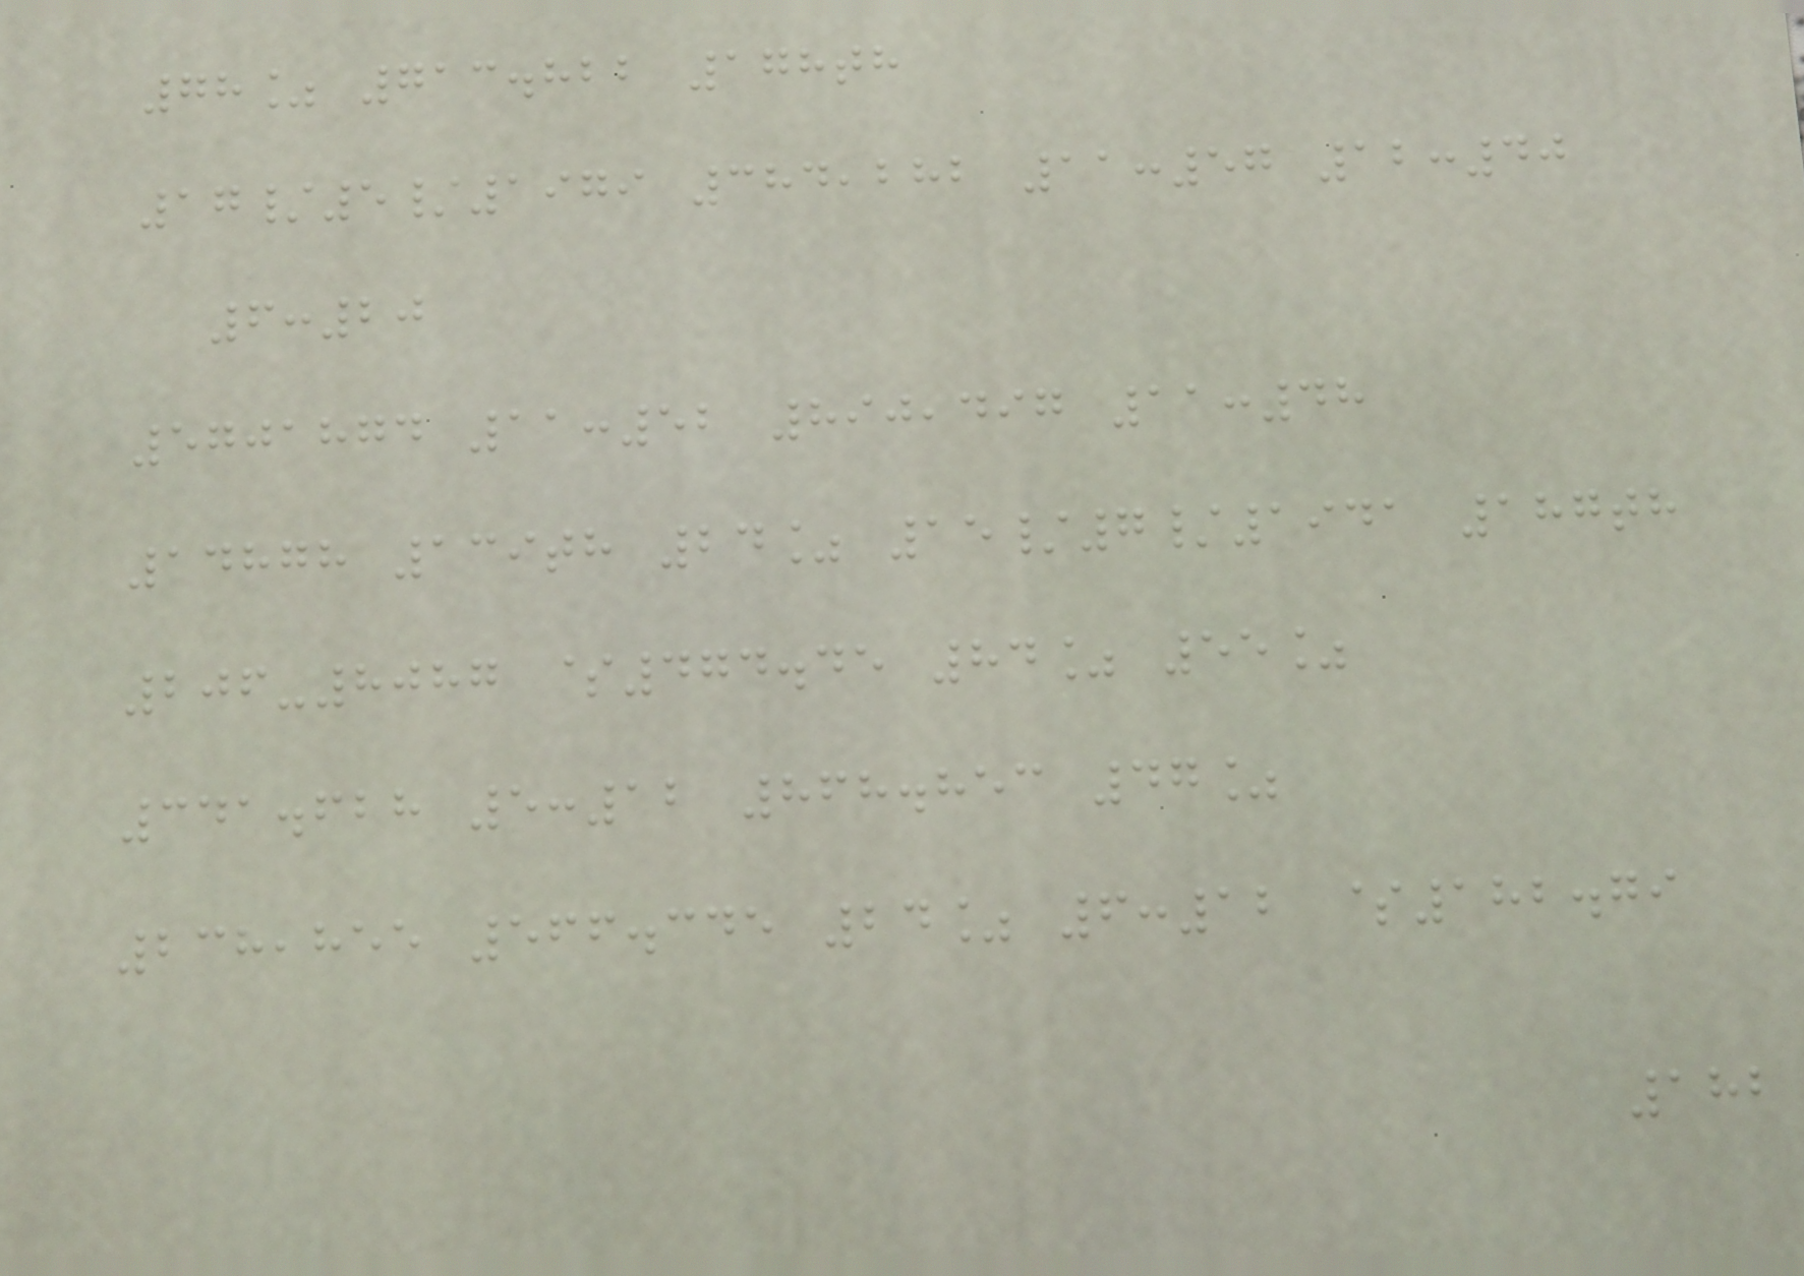78% 713.822 178th
17/5/1979 384,282 11:57 12:40
6:20
5701874 11:52 890,497 11:48
14878 139th 24% 15/7/1941 187th
206-8087 $474.45 84% 55%
341.628 5:12 868.853 47%
238,855 566.345 24% 6:12 $182.79
182
